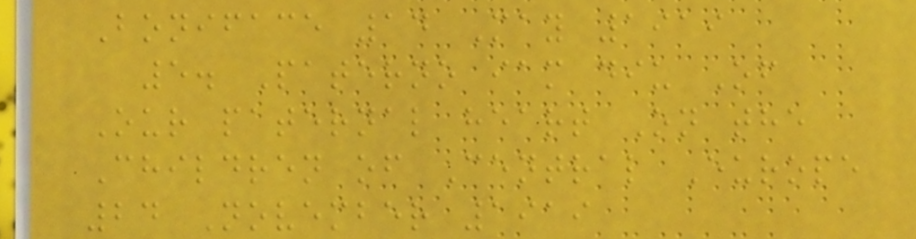Boniface 14 May 1919
5. Paterno iam diu Of
Our paternal heart On the
Children of Central Europe
24 November 1919
